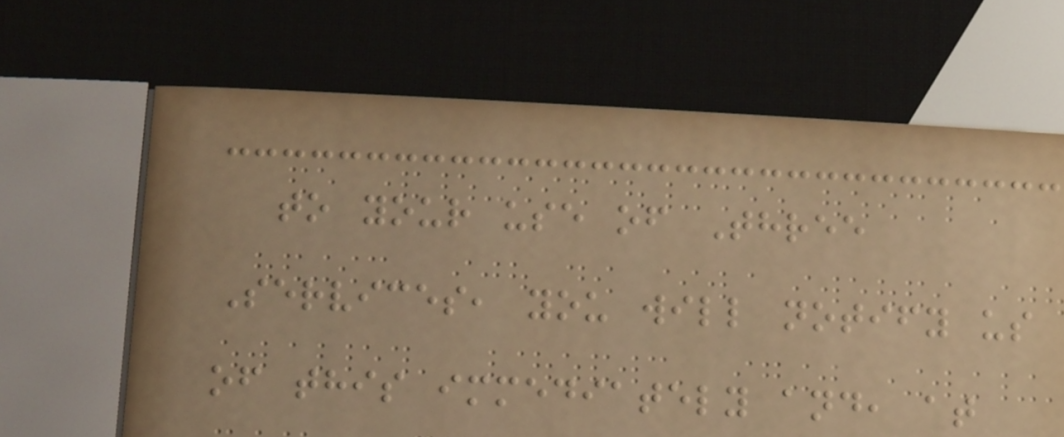to your use of Three
Services, you will notify us
of this immediately and, at
